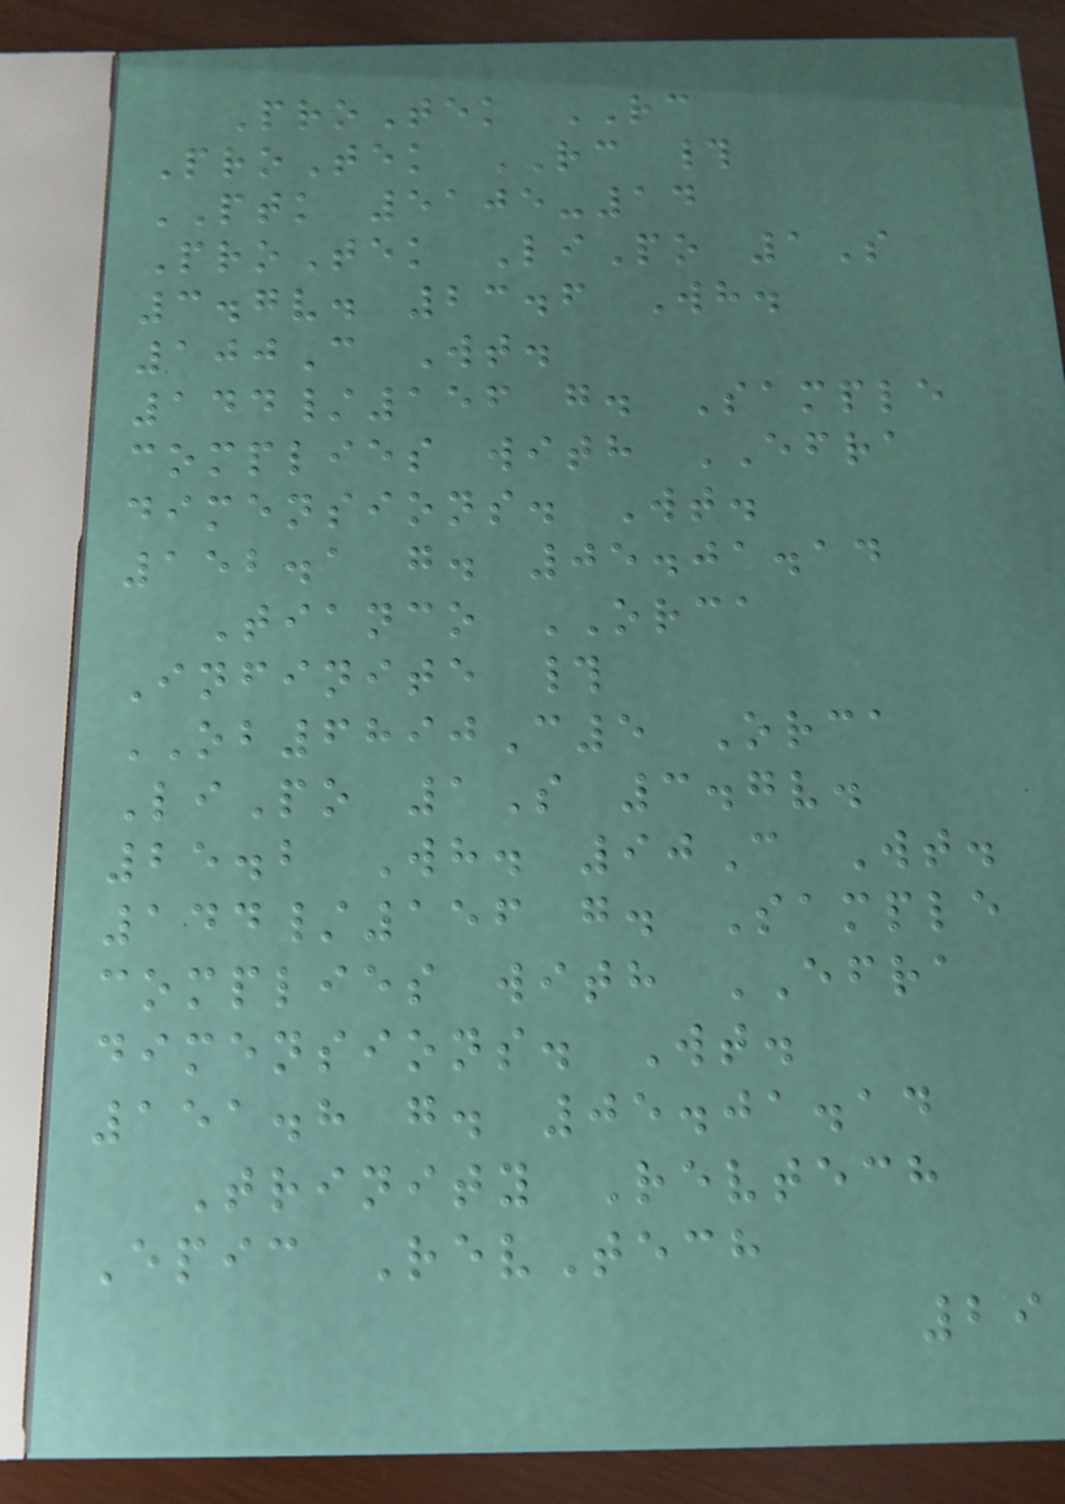ProTek RC
ProTek RC #
PTK 5105-14
ProTek LiPo 1S
3.7v. 23.6 Wh.
100C Wt.
144/156 g. Sample
complies with EFRA
dimensions. Wt.
152.1 g. 05.01.14
Tianco ORCA
Infinite #
OB6890C5 Orca
LiPo 1S 3.7v.
25.2 Wh. 90C Wt.
144/156 g. Sample
complies with EFRA
dimensions. Wt.
151.8 g. 05.01.14
Trinity Revtech
Epic RevTech
29
